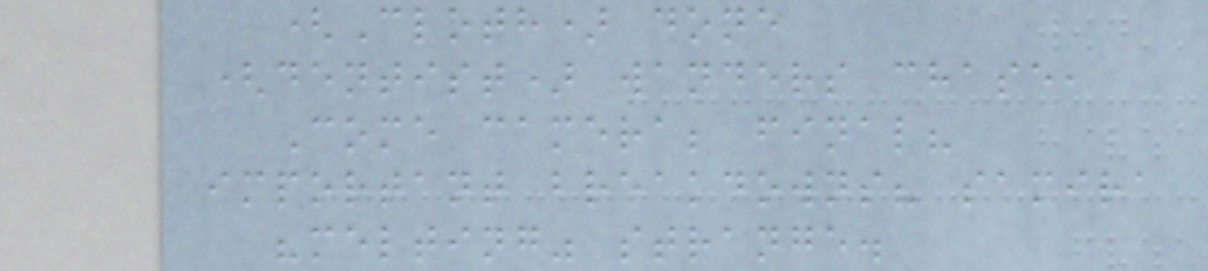(Cloth) done
(dentist) wanders chase,
Come camera; final?
important breakdowns? samira
"melting" strange.
